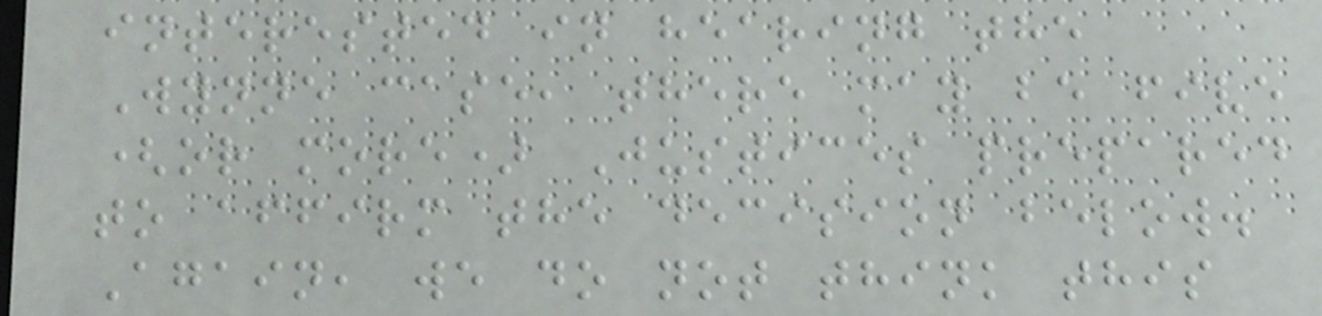interested in hearing the
Wynne case, there may be five
(or more) Justices prepared
to affirm the decision below.
Again, we do not think this
